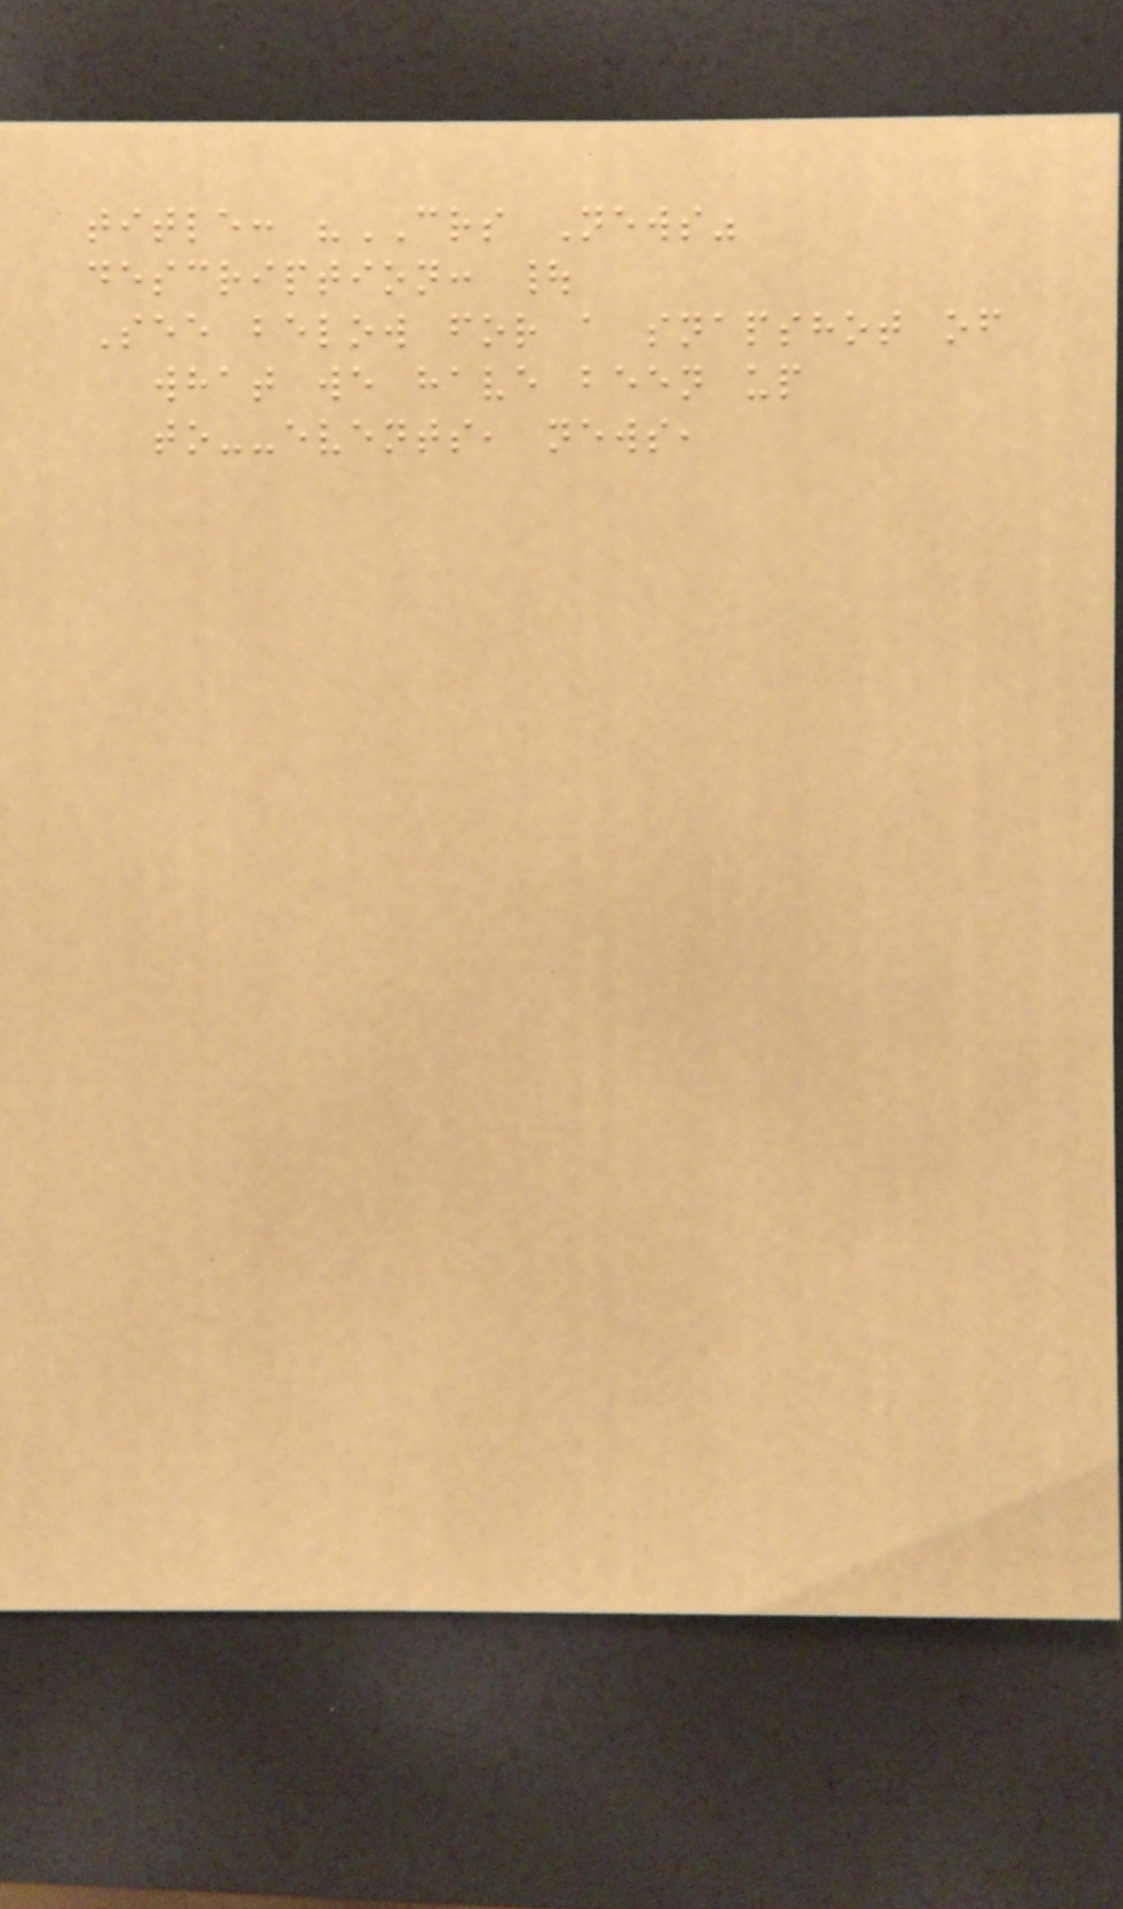title: "CRS News"
description: |
See below for a snapshot of
what we have been up
to--events, news,
